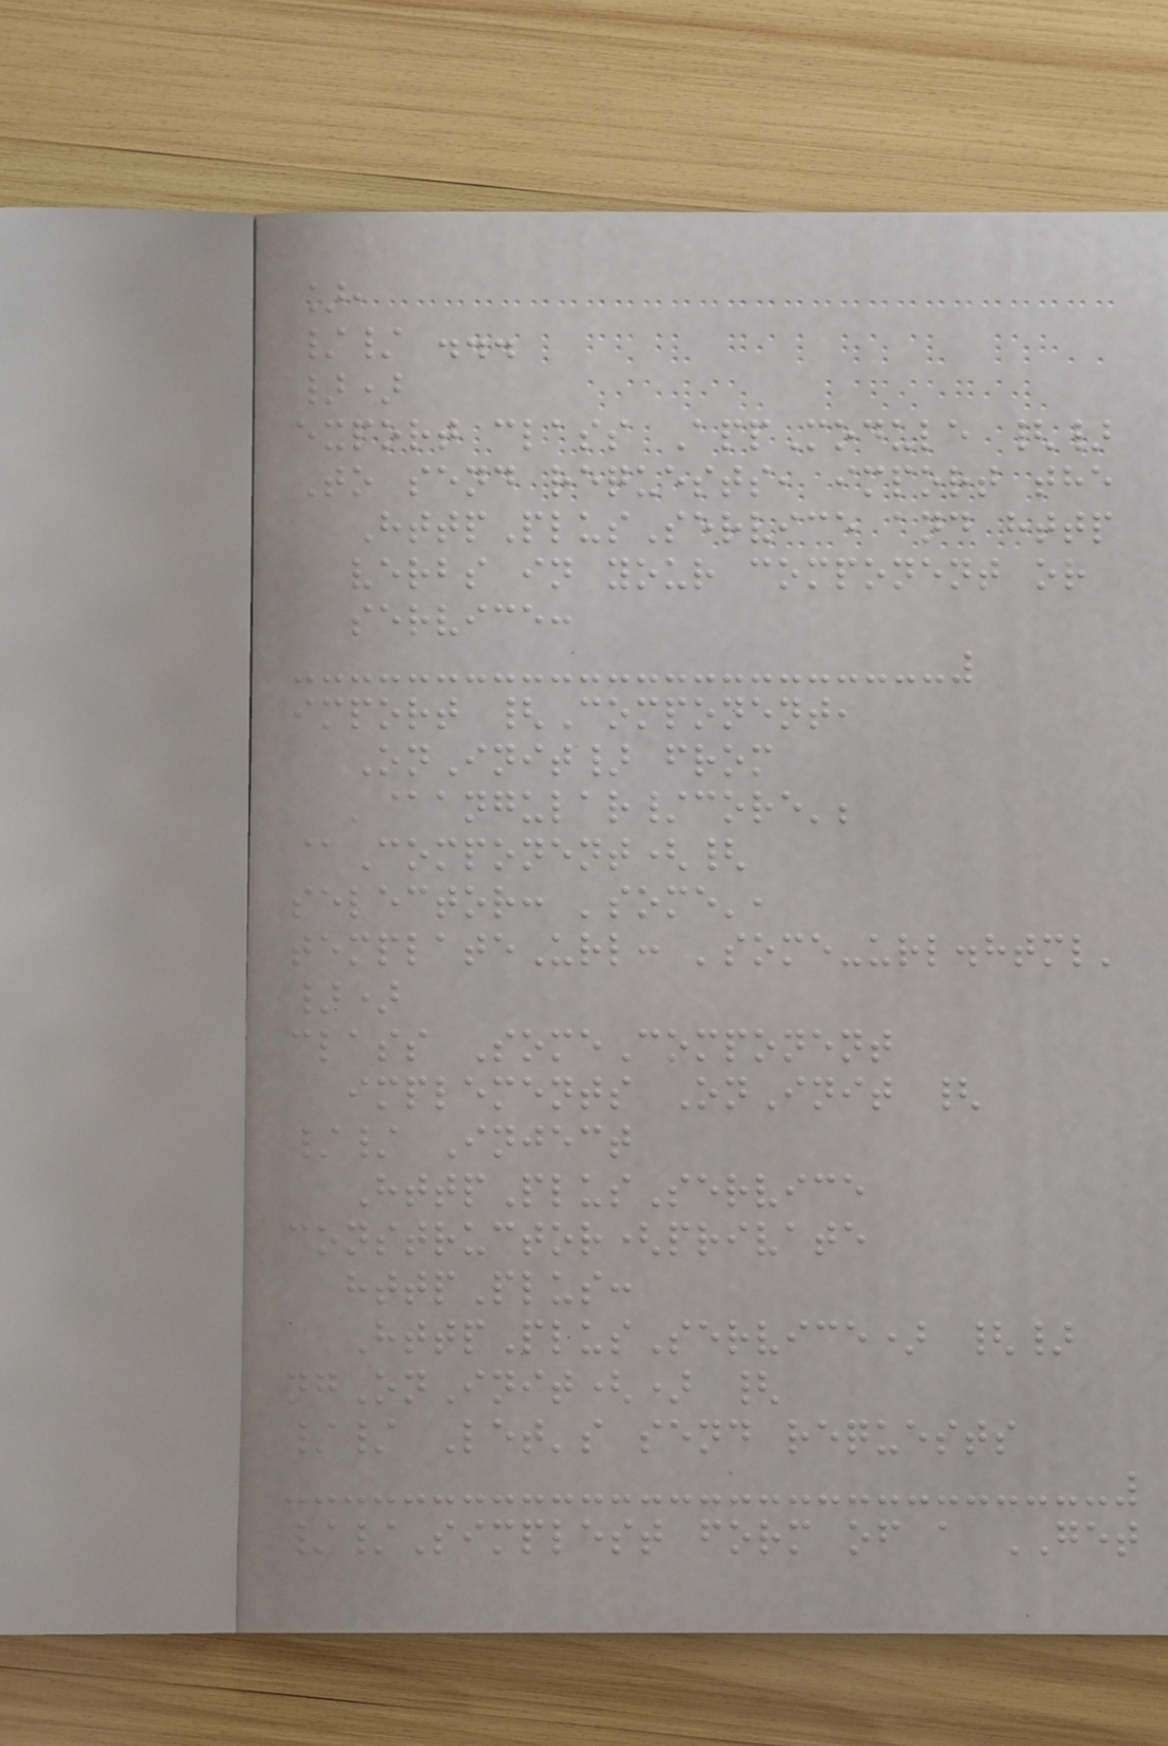],
// ...
})
export class AppModule {}
To send requests, import the
HttpPlusService and http
verbs in your component or
service:
import {Component,
OnInit} from
'@angular/core';
@Component({
selector: 'some',
templateUrl: 'some-url.html'
})
class SomeComponent
implements OnInit {
// Inject
HttpPlusService
constructor(private
httpPlus:
HttpPlusService) {}
ngOnInit() {
// Let's send requests
//Simplest form of a GET
